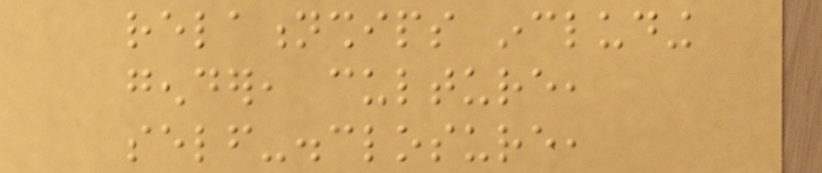relationships including
gender, culture,
self-disclosure,
